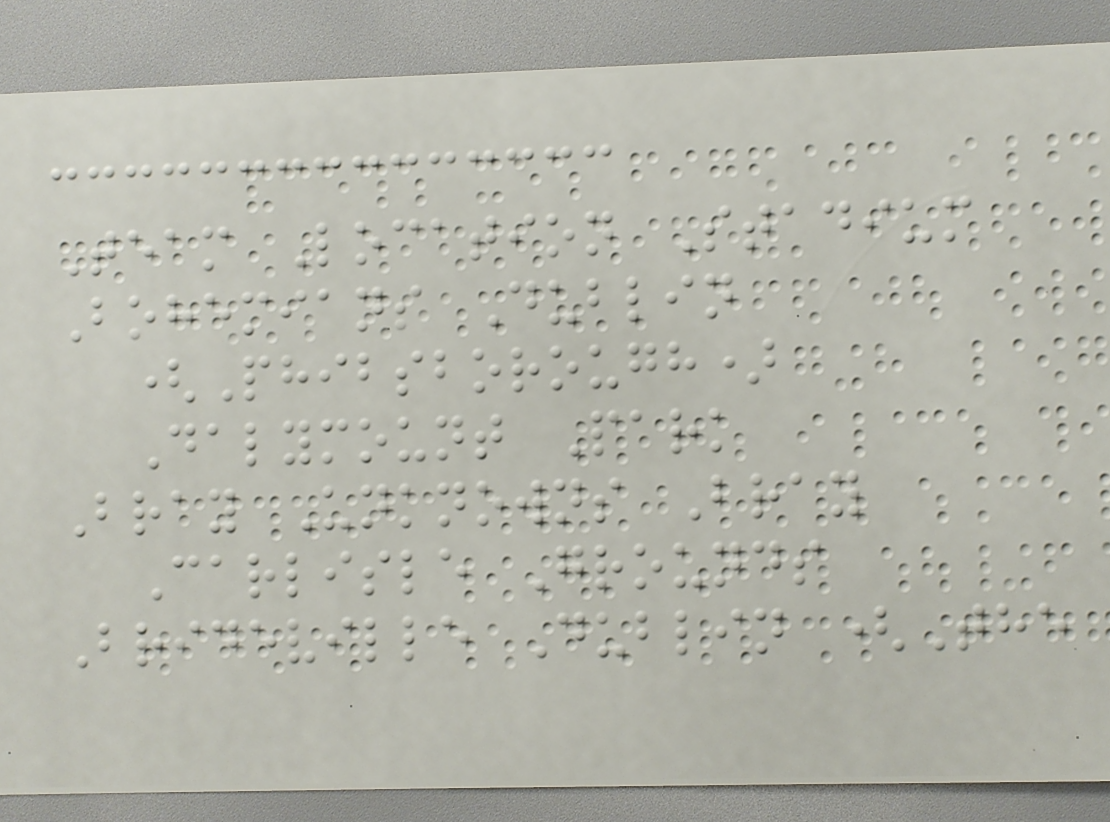Team Location Stadium
Bohemians Dublin
(Phibsborough)
Dalymount Park
Bray Unknowns Bray
Carlisle Grounds
Brideville Dublin (The
